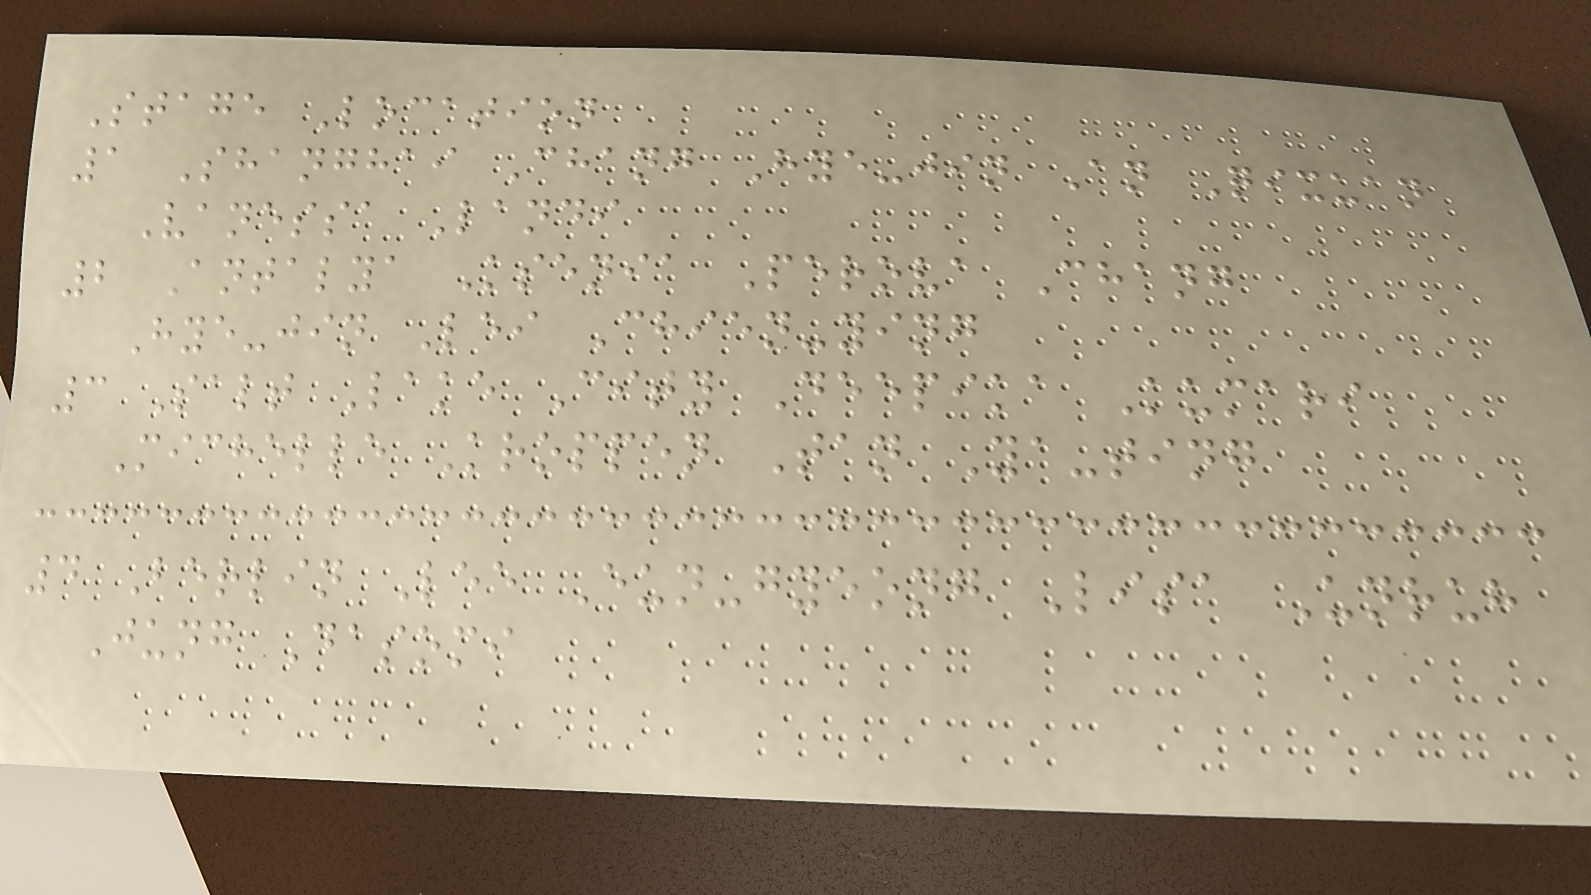Stage Location
1 Shanghai Chang Hye-jin An Qixuan
Vanessa Landi
2 Antalya Ksenia Perova Chang
Hye-jin Lei Chien-ying
3 Salt Lake City Deepika Kumari
Michelle Kroppen Tan Ya-ting
4 Berlin Lee Eun-gyeong Lisa Unruh
Jung Dasomi
